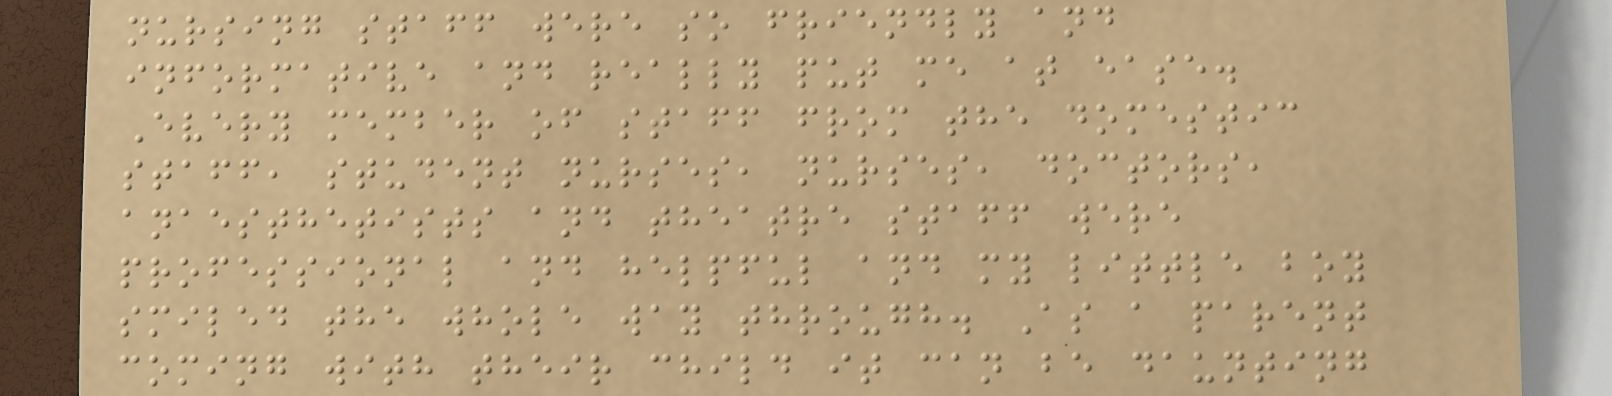nursing staff were so friendly and
informative and really put me at ease.
Every member of staff from the domestic
staff, student nurses, nurses, doctors,
anaesthetists and theatre staff were
professional and helpful and my little boy
smiled the whole way through. As a parent
coming with their child it can be daunting
